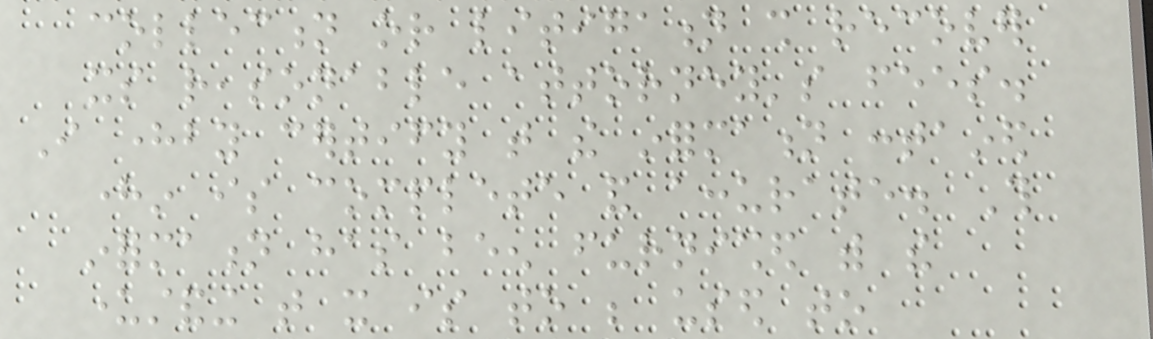collection or litigation shall recover
its reasonable attorney's fees.
I hereby certify that the information contained
herein is complete and accurate. This
information has been furnished with the
understanding that it is to be used to
